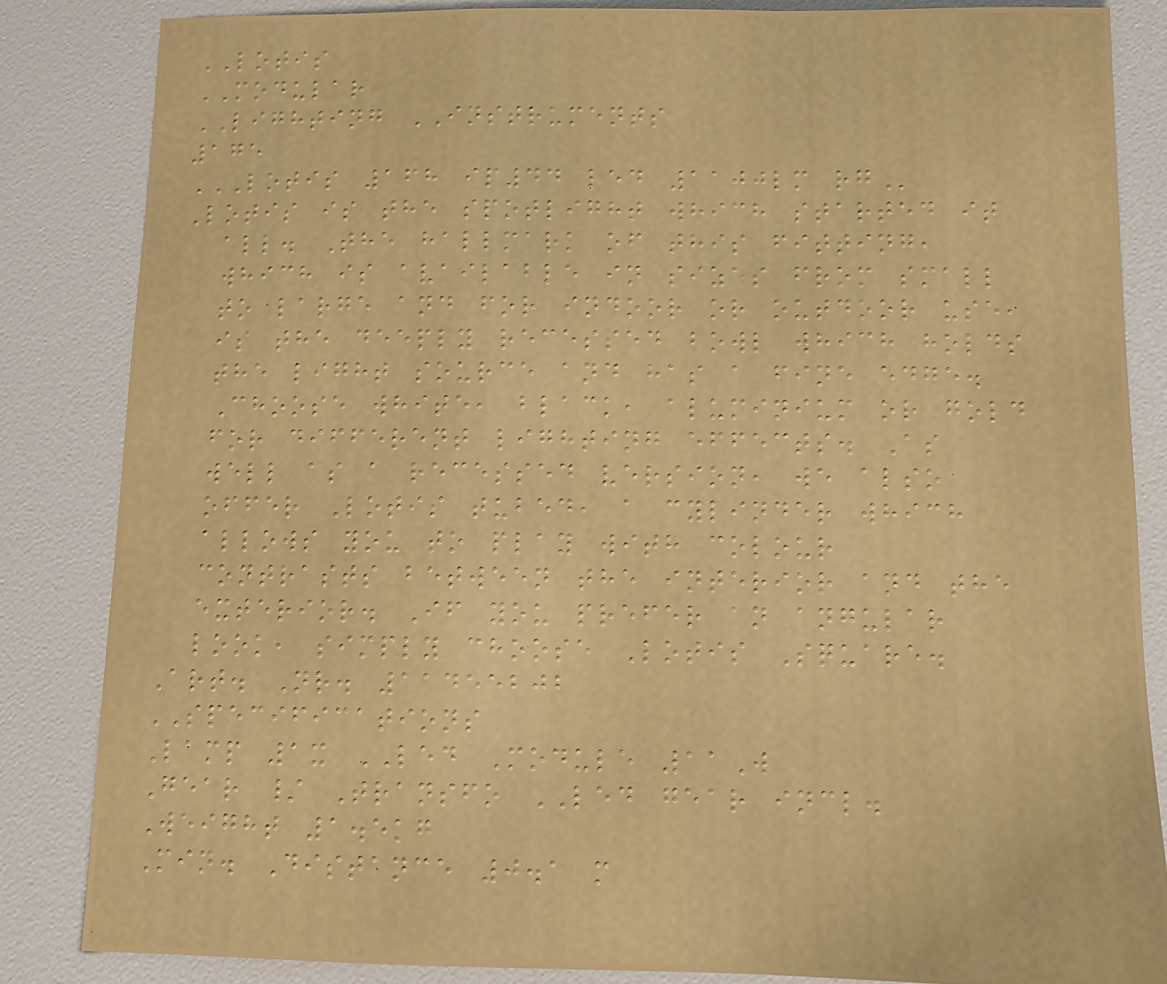LOTIS
MODULAR
LIGHTING INSTRUMENTS
175
LOTIS 168 IP44 LED 1100LM RG
Lotis is the spotlight which started it
all. The hallmark of this fitting,
which is available in sizes from small
to large and for indoor or outdoor use,
is the deeply recessed bowl which holds
the light source and has a fine edge.
Choose white, black, aluminium or gold
for different lighting effects. As
well as a recessed version, we also
offer Lotis tubed, a cylinder which
allows you to play with colour
contrasts between the interior and the
exterior. If you prefer an angular
look, simply choose Lotis Square.
Art. Nr. 11455202
SPECIFICATIONS
Lamp 1x LED Module 11W
Gear / Transfo LED gear incl.
Weight 1.5kg
Min. Distance 0.1 m
